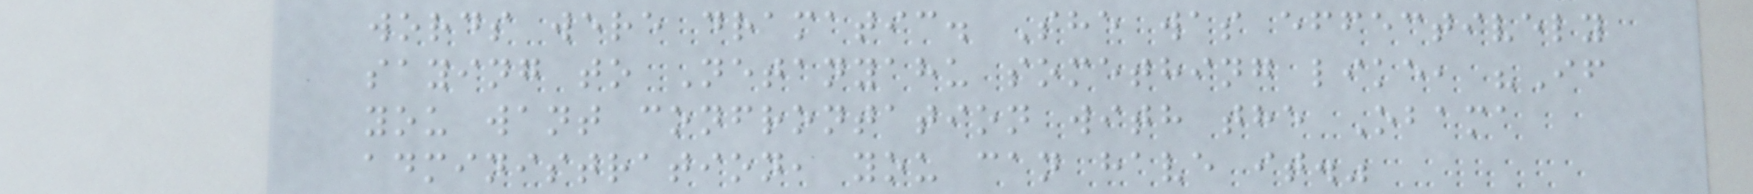words were dramatic. She was effectively
saying to Netanyahu something like, "If
you want confrontation with the Obama
administration, you can have it."
